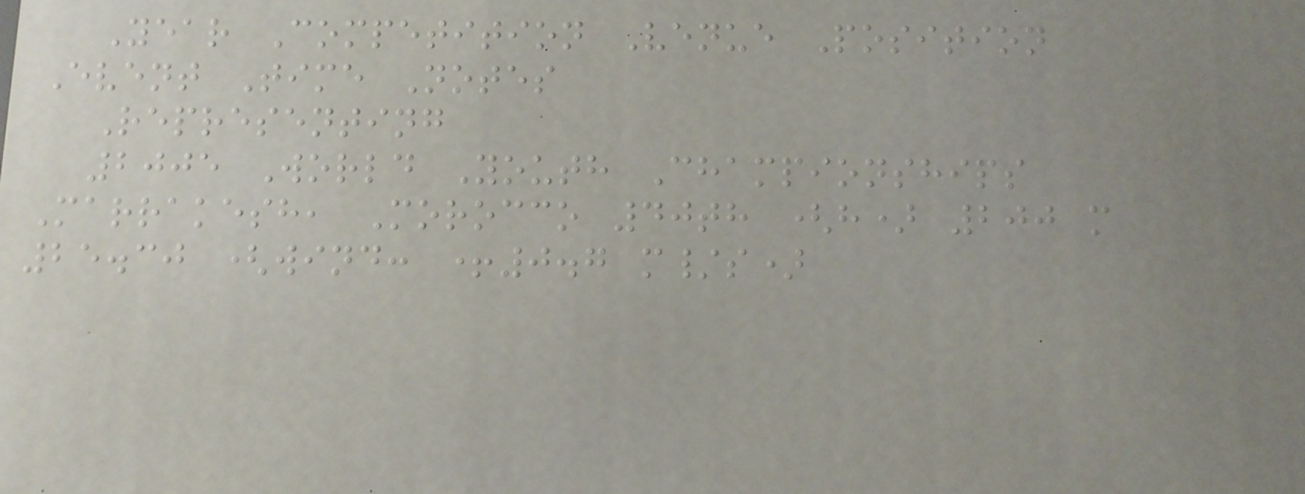Year Competition Venue Position
Event Time Notes
Representing
2005 World Youth Championships
Marrakesh, Morocco 40th (h) 200 m
25.30 (wind: +0.7 m/s)
